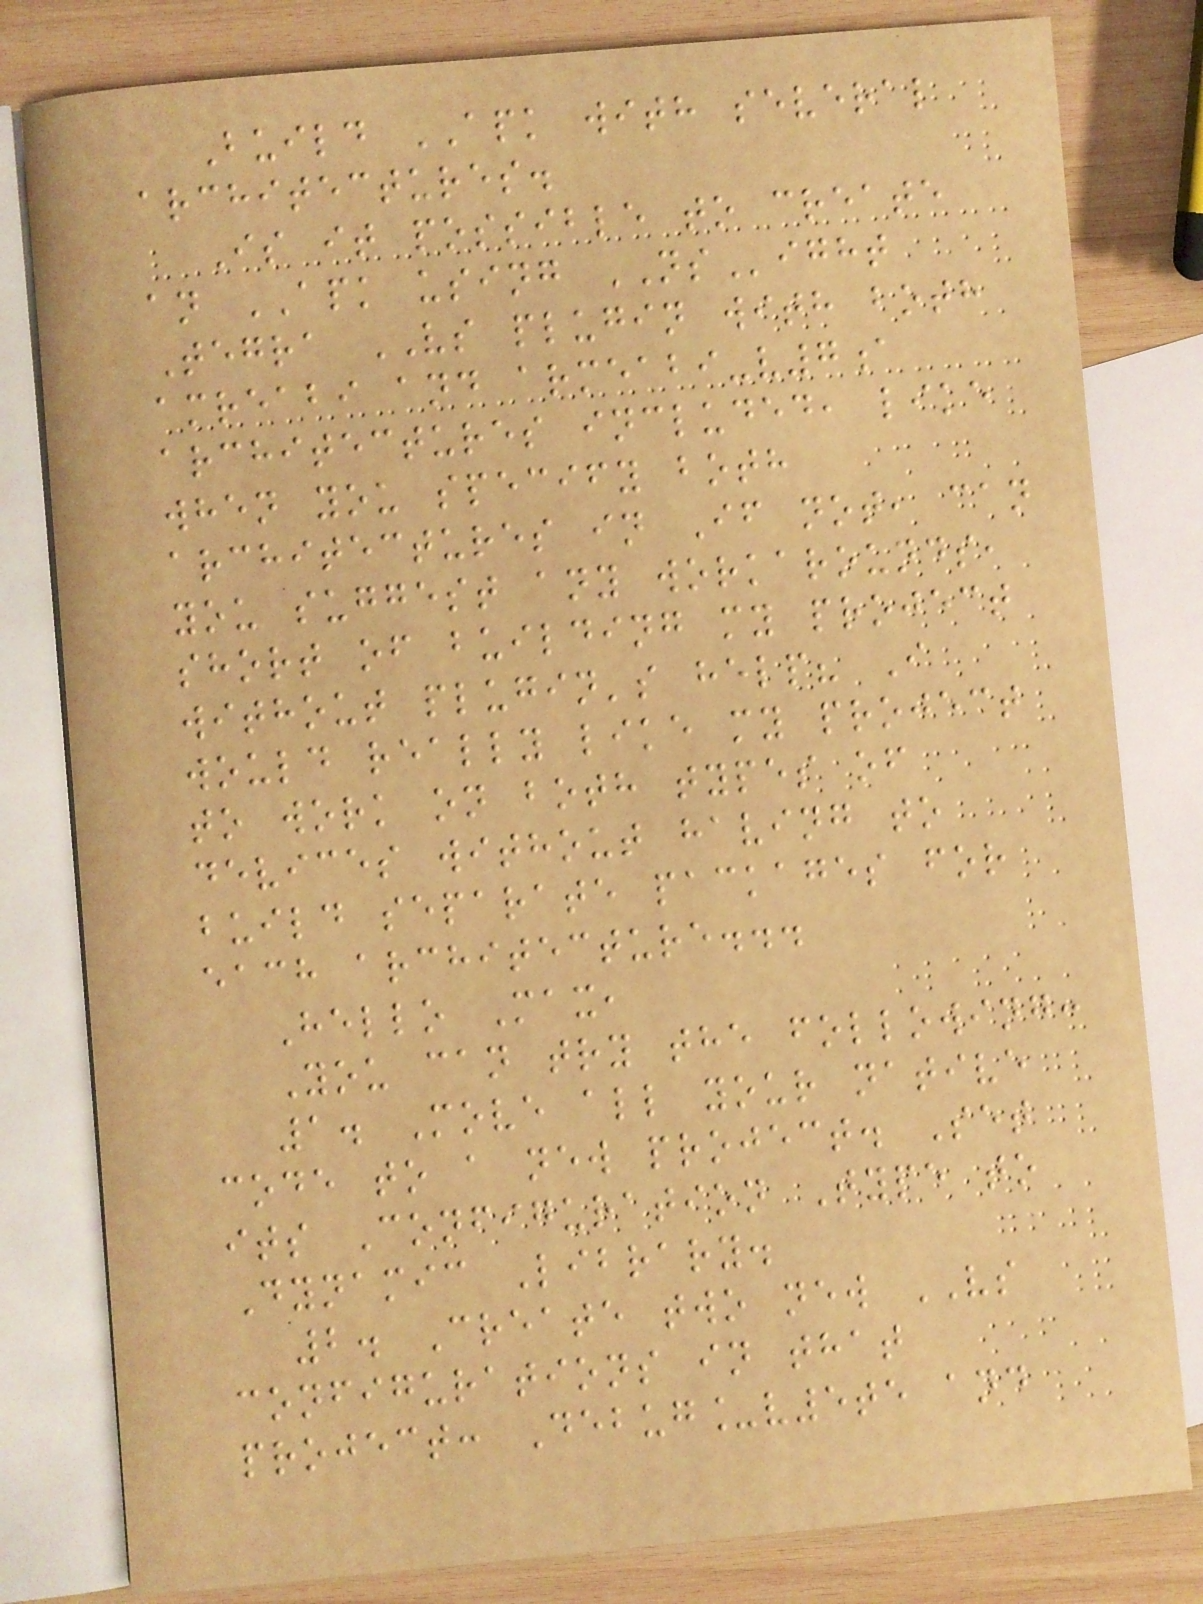Build APK with several
architectures.
Is it possible to create
an APK using NSight
Tegra VS plugin with both
amreabi and armeabi-v7a
architectures included, like
when you specify both
architectures in If not, can
you suggest any workarounds,
short of building my project
without plugin's help? I
would really like my project
to work on both types of
devices without having to
build separate packages for
each architecture...
Hello Max,
You can try the following:
1. Move all your native
code to a new project. Set
its Configuration Type to
Dynamic Library.
2. Create two new VS
configurations in that
project: Debug_v5te and
